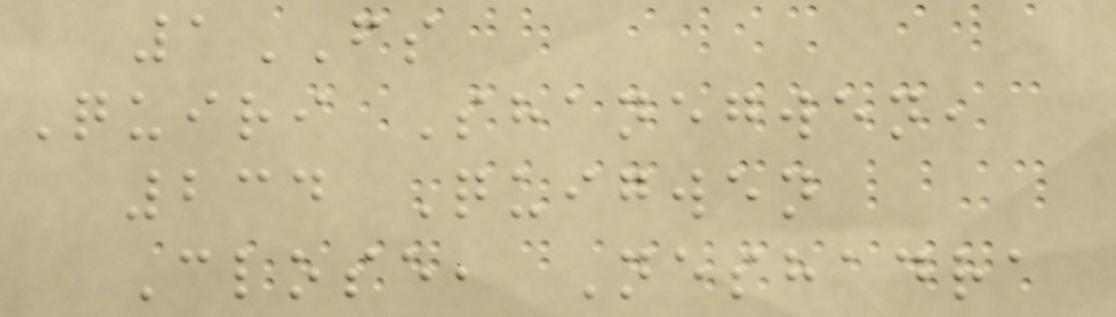1FS
Quiri Shanegwen,
234 Quigwen
Close, Neshadra
